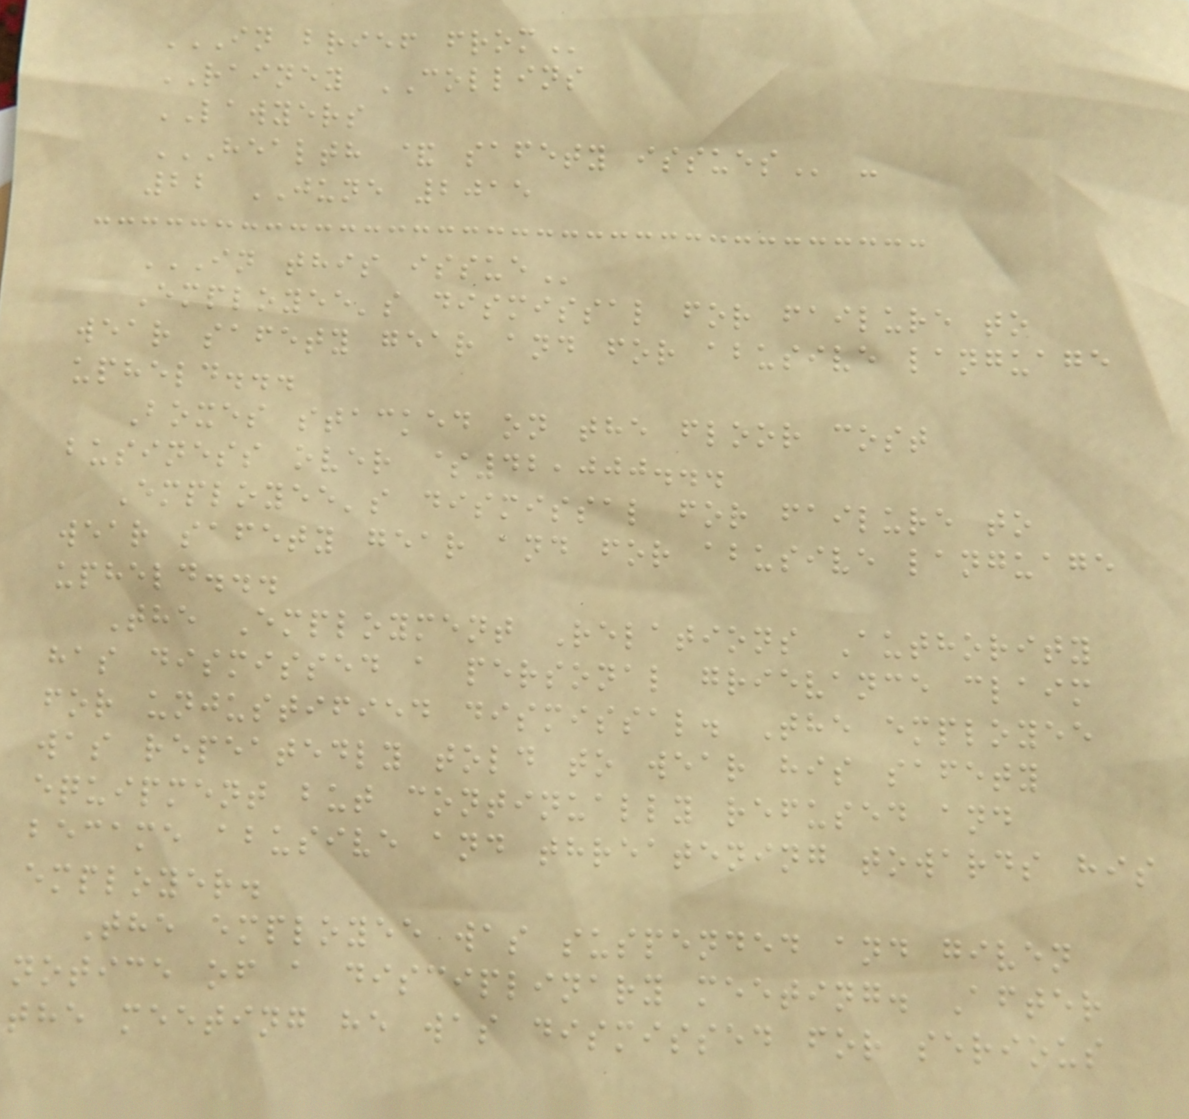IN BRIEF FROM
RAINEY COLLINS
LAWYERS
HEALTH & SAFETY ISSUES -
22 JUNE 2015
IN THIS ISSUE
Employee's dismissal for failure to
wear safety gear and for abusive language
upheld...
Boxes stacked on the floor cost
business over $42,000...
Employee's dismissal for failure to
wear safety gear and for abusive language
upheld...
The Employment Relations Authority
has dismissed a personal grievance claim
for unjustified dismissal. The employee
was repeatedly told to wear his safety
equipment but continually refused and
became abusive and threatening towards his
employer.
The employee was suspended and given
notice of a disciplinary meeting. After
the meeting he was dismissed for serious
